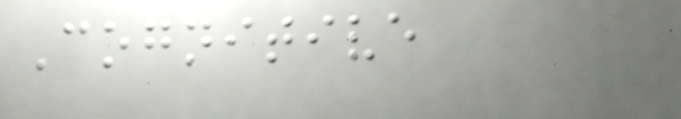Cognitive
